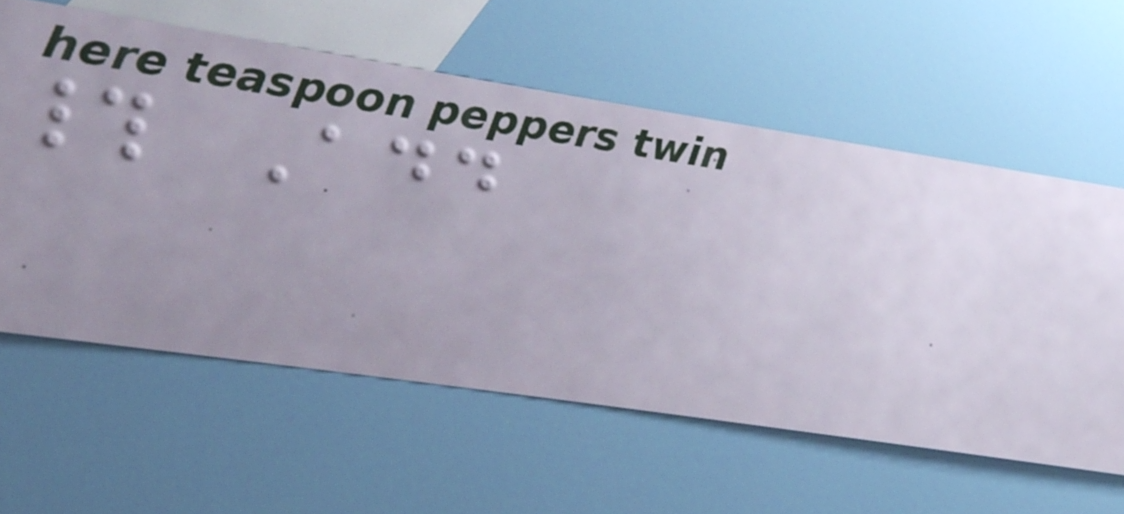# Add
